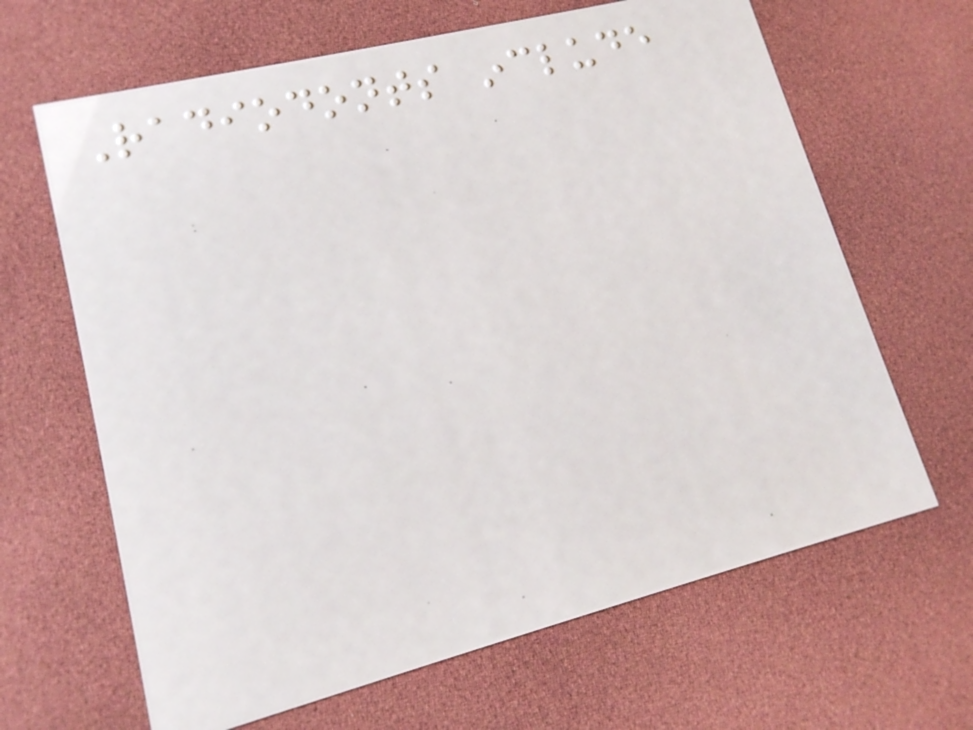Radiodonts include
